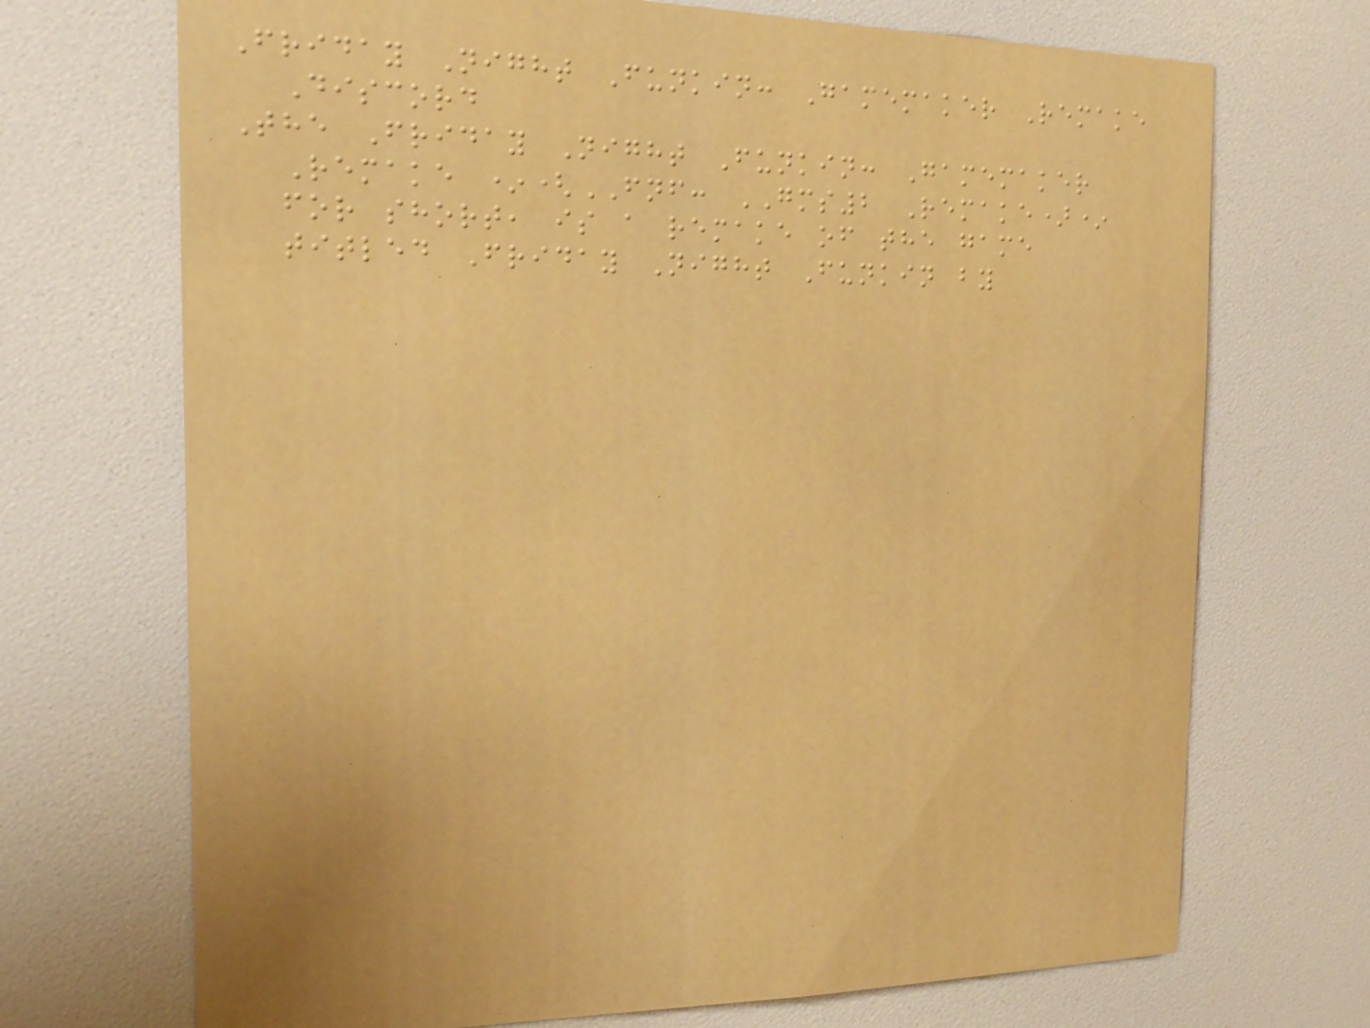Friday Night Funkin: Gamemaker Remake
Discord
The Friday Night Funkin: Gamemaker
Remake *(FNF: GMS2 Remake)*
for short, is a remake of the game
titled Friday Night Funkin by
